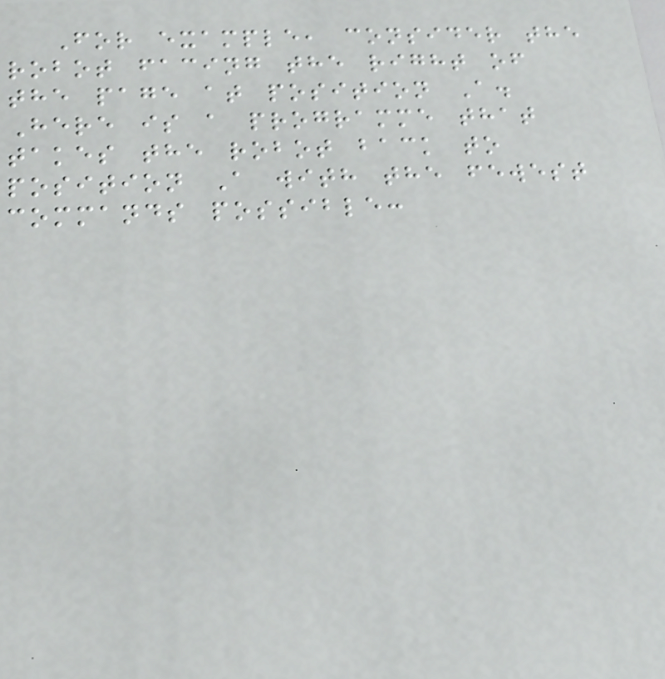For example, consider the
robot facing the right of
the page at position A.
Here is a programme that
takes the robot back to
position A with the fewest
commands possible:
